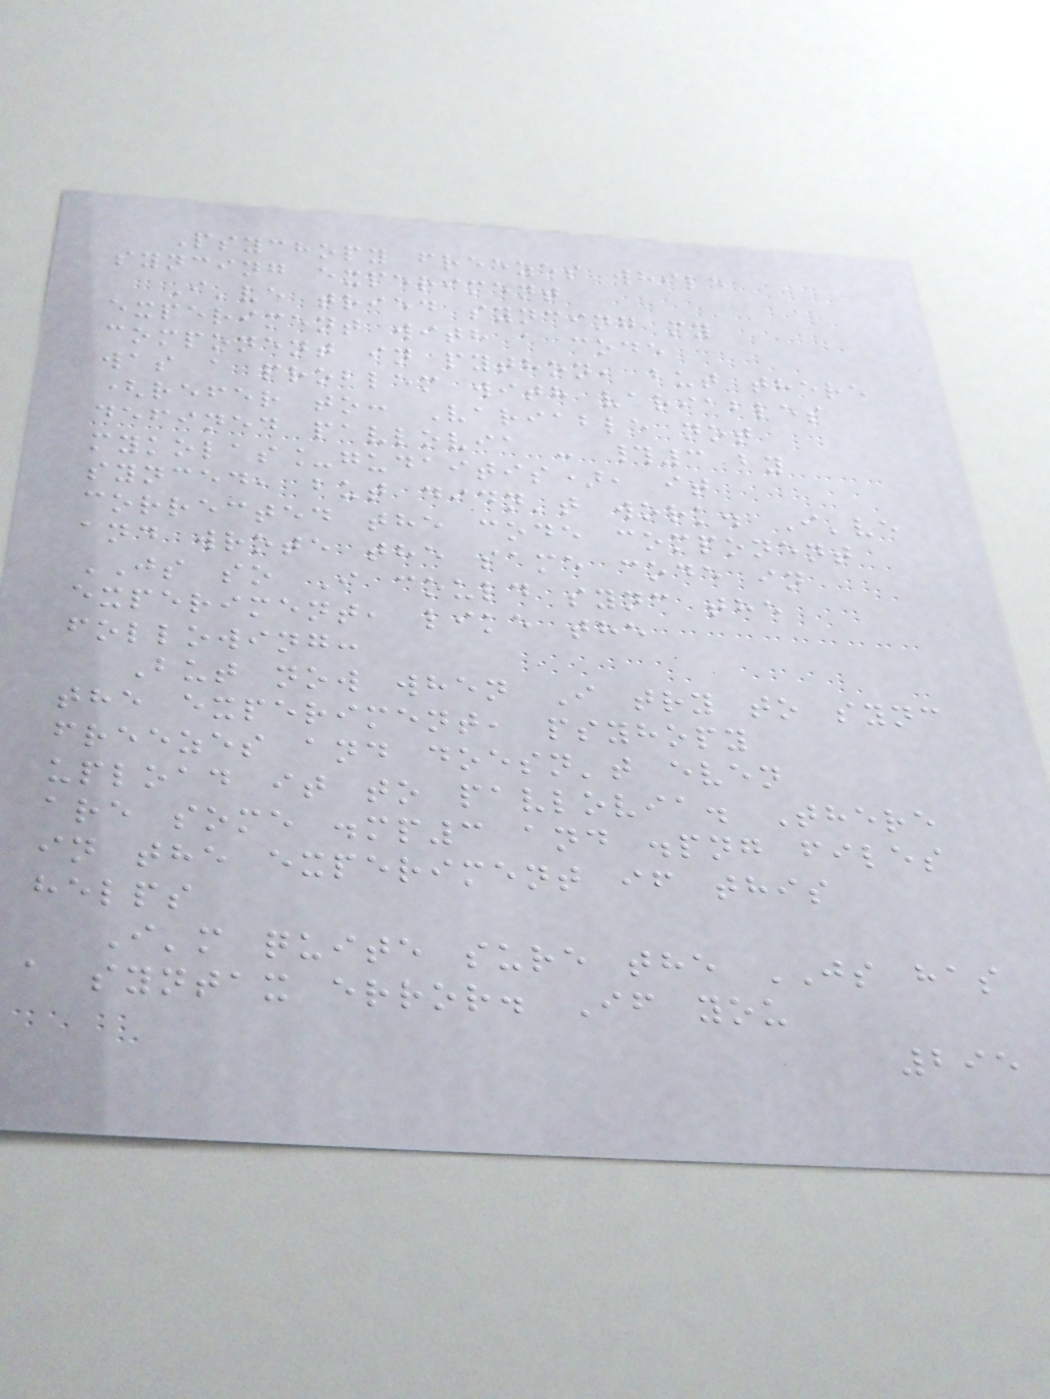Psychopy freezes while
syncing experiment
I've tried syncing my
experiment with a code
component in python, but there
was a problem with variables
(refer to: Variable not
defined pavlovia - #3 by
mykolas_gudaitis), it
synced, but didn't work. I've
corrected the code component
and wrote the same code in
JS so I could sync the
experiment, like the
following:
But now when I try to sync
the experiment, psyhopy
freezes and doesn't even
upload it to pavlovia. There
are some .mp3 and .png files
in the experiment if this
helps
I'm quite sure the JS has
a syntax error. If you
295
